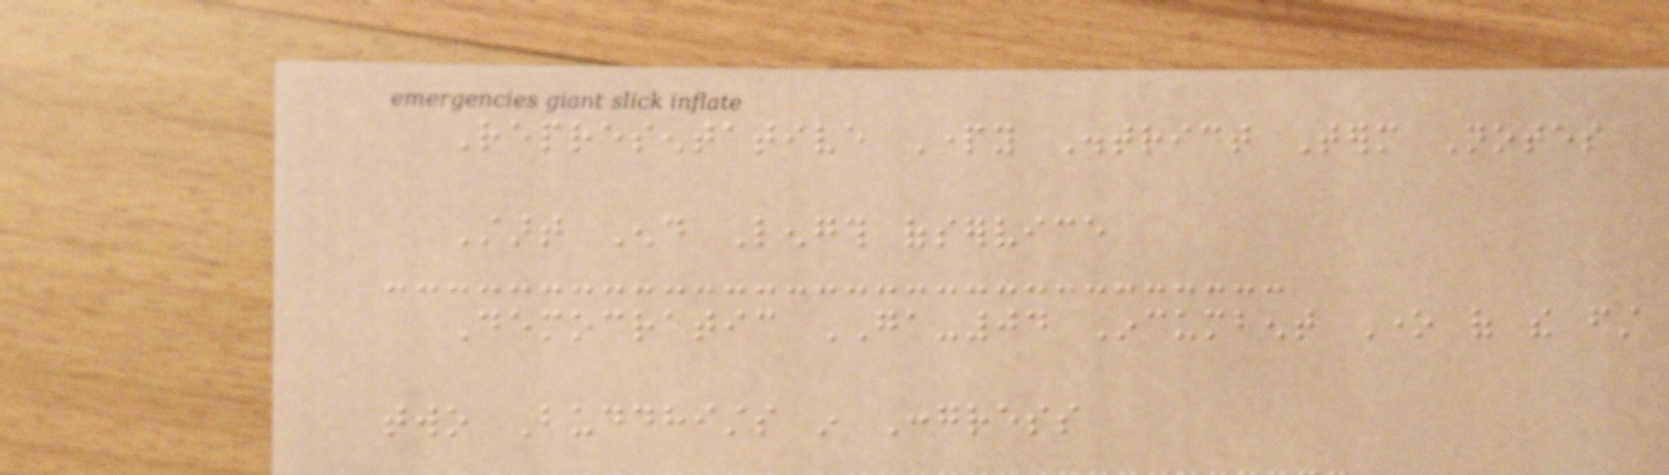Representative Party District Term Notes
Start End Length ofservice
Democratic GA-04 Incumbent One of the first
two Buddhists in Congress
